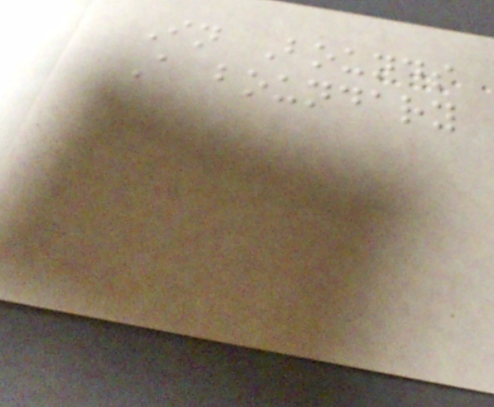In Bounds
A boundary
